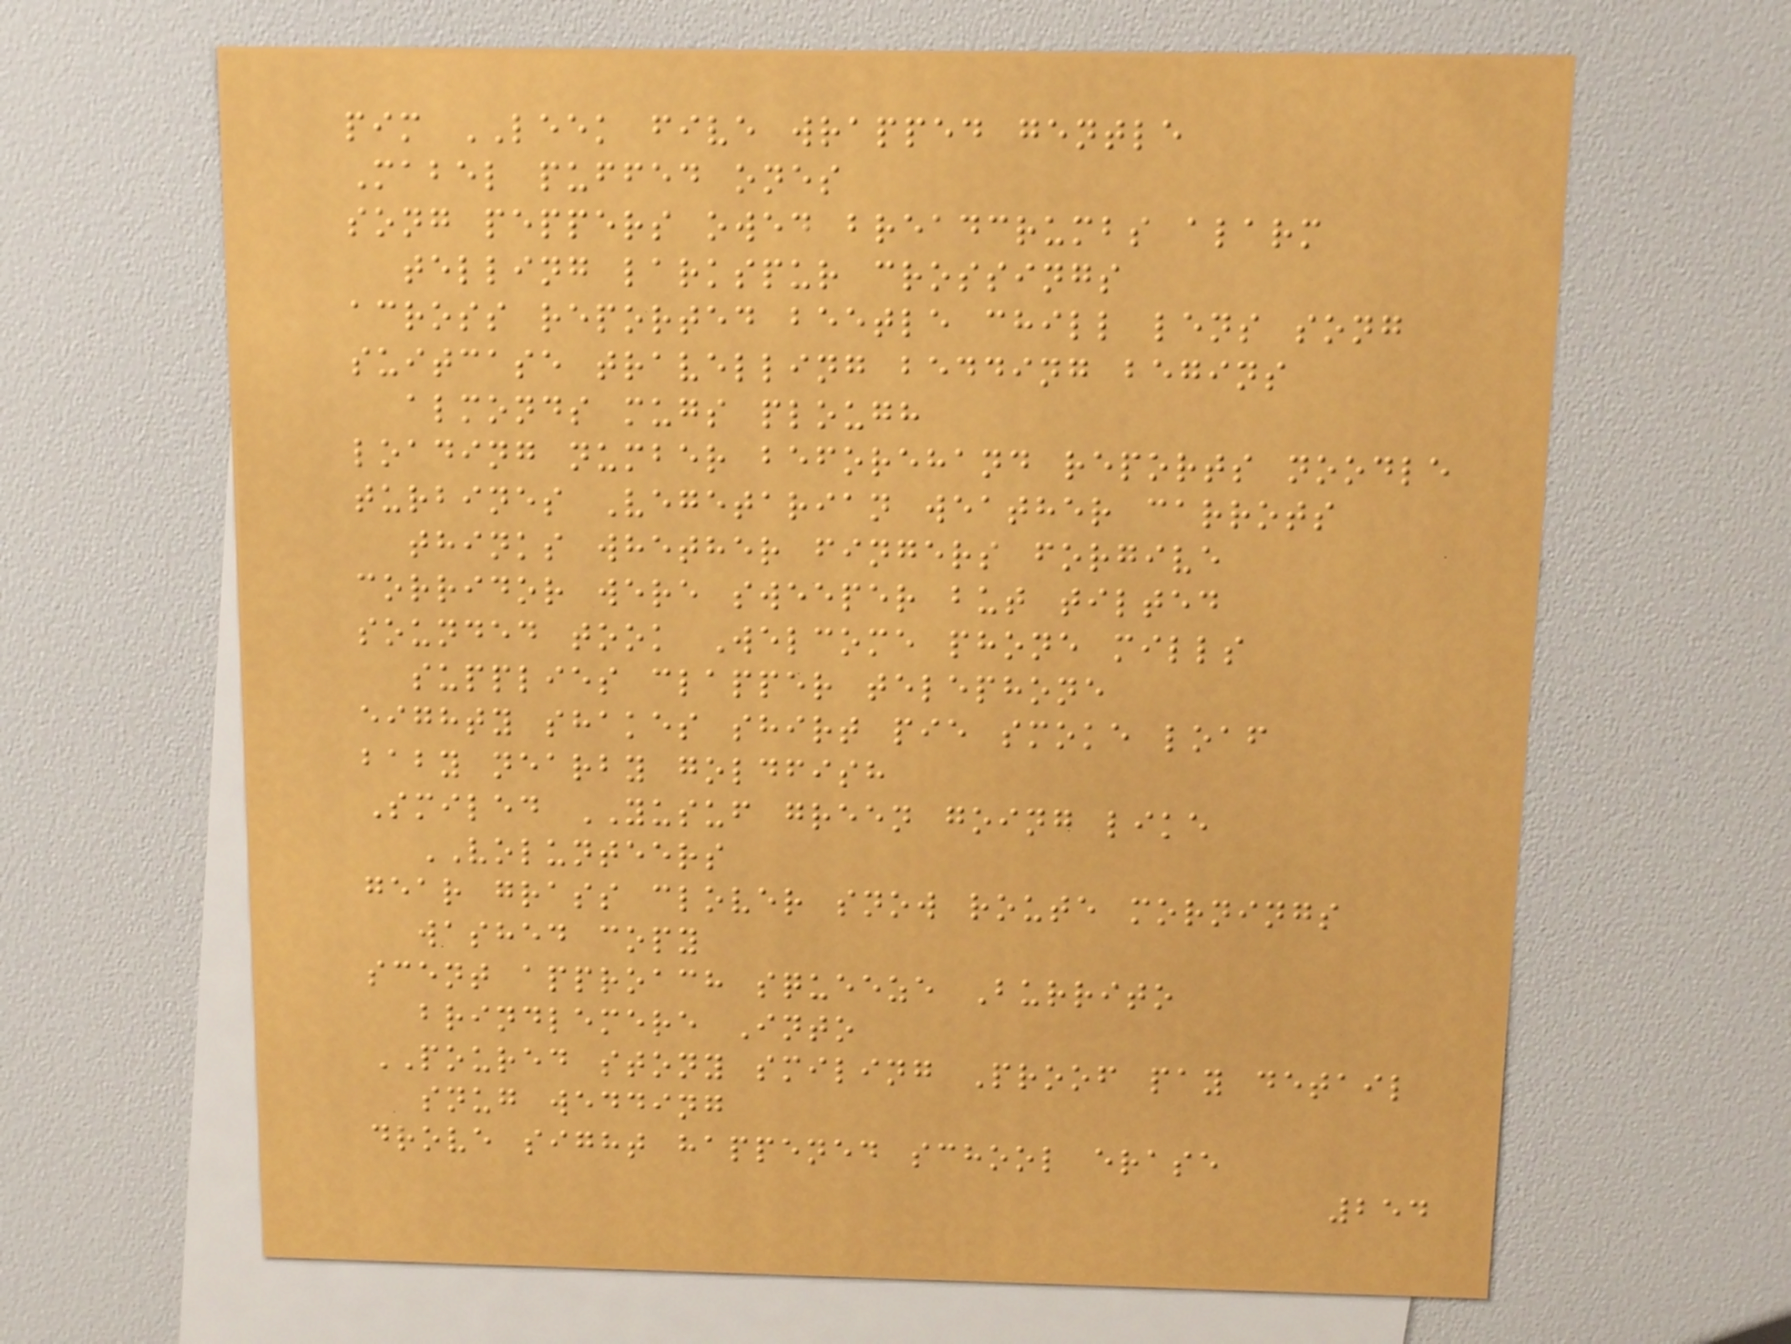pim LEEK five wrapped gentle
Mabel puffed ones
song peppers owed breadcrumbs alarm
telling larkspur crossings
across reported beetle chill lens song
suitcase travelling bedding begins
almonds mugs plough
loading number beforehand reports noodle
turbines Vegetarian weather carrots
thinks whether fingers forgive
corridor were sweeper but tilted
sounded took Welcome phone mills
supplies clapper telephone
eighty shakes shirt pie smoke loaf
baby nearby goldfish
Smiled YUSUF green going like
VOLUNTEERS
gear grass clover snow route mornings
washed copy
scent approach squeeze Burrito
brindlemere Into
POURED stony smiling Proof pay detail
snug wedding
drove sight happened school erase
254
